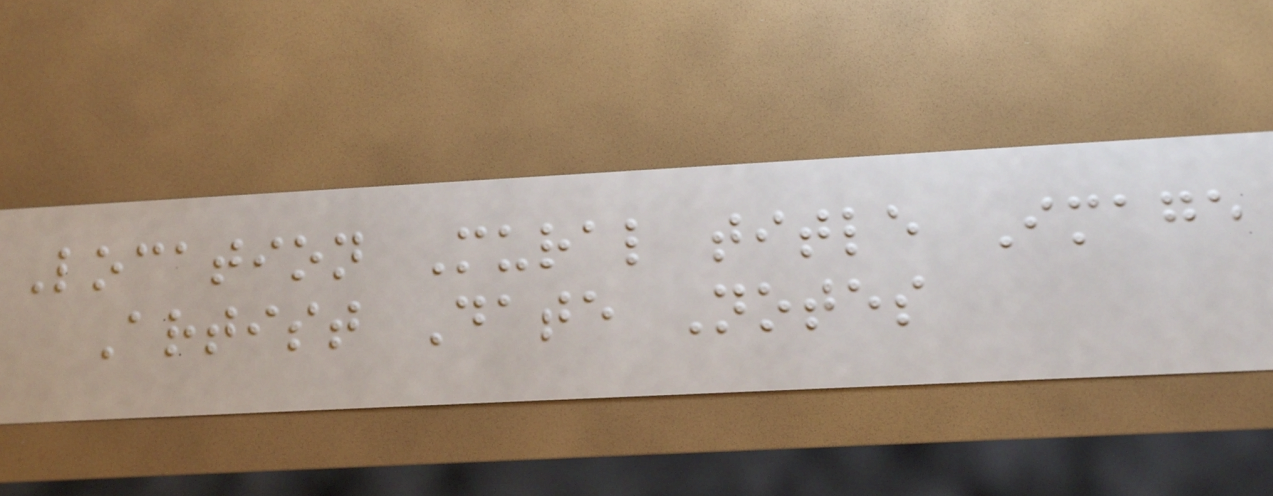Location Mural title Image
Artist Date Notes
